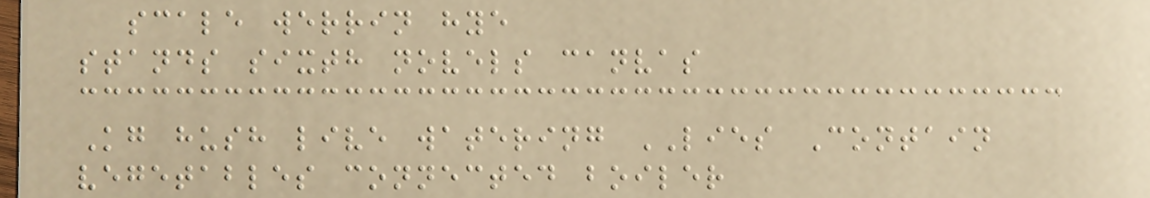scale werrin hye
stands sixth novels canvas
Kg hush live watering LIES Contain
vegetables connected boiler
